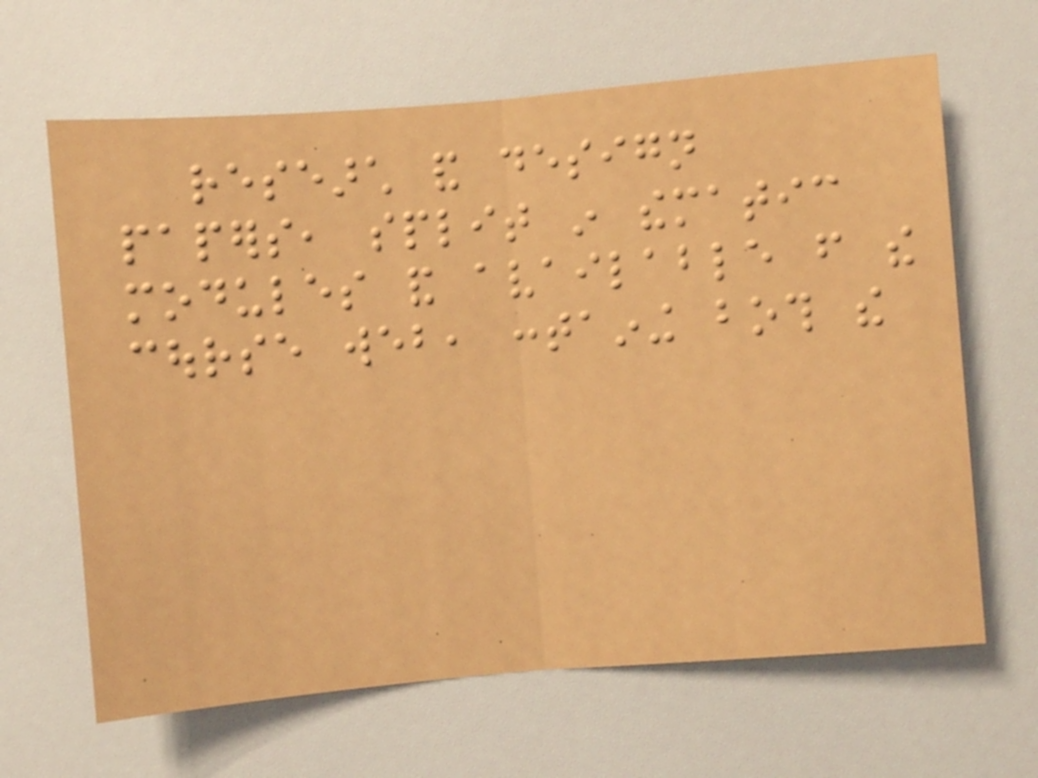research and design
papers, split in thematic
modules and available from the
course web, containing both the
